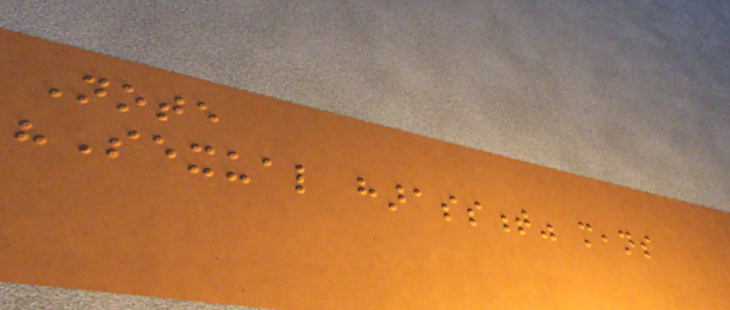Note
"Sexual harassment" means
